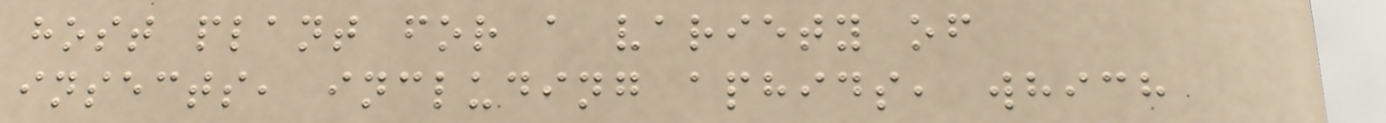host plant for a variety of
insects, including aphids, which
